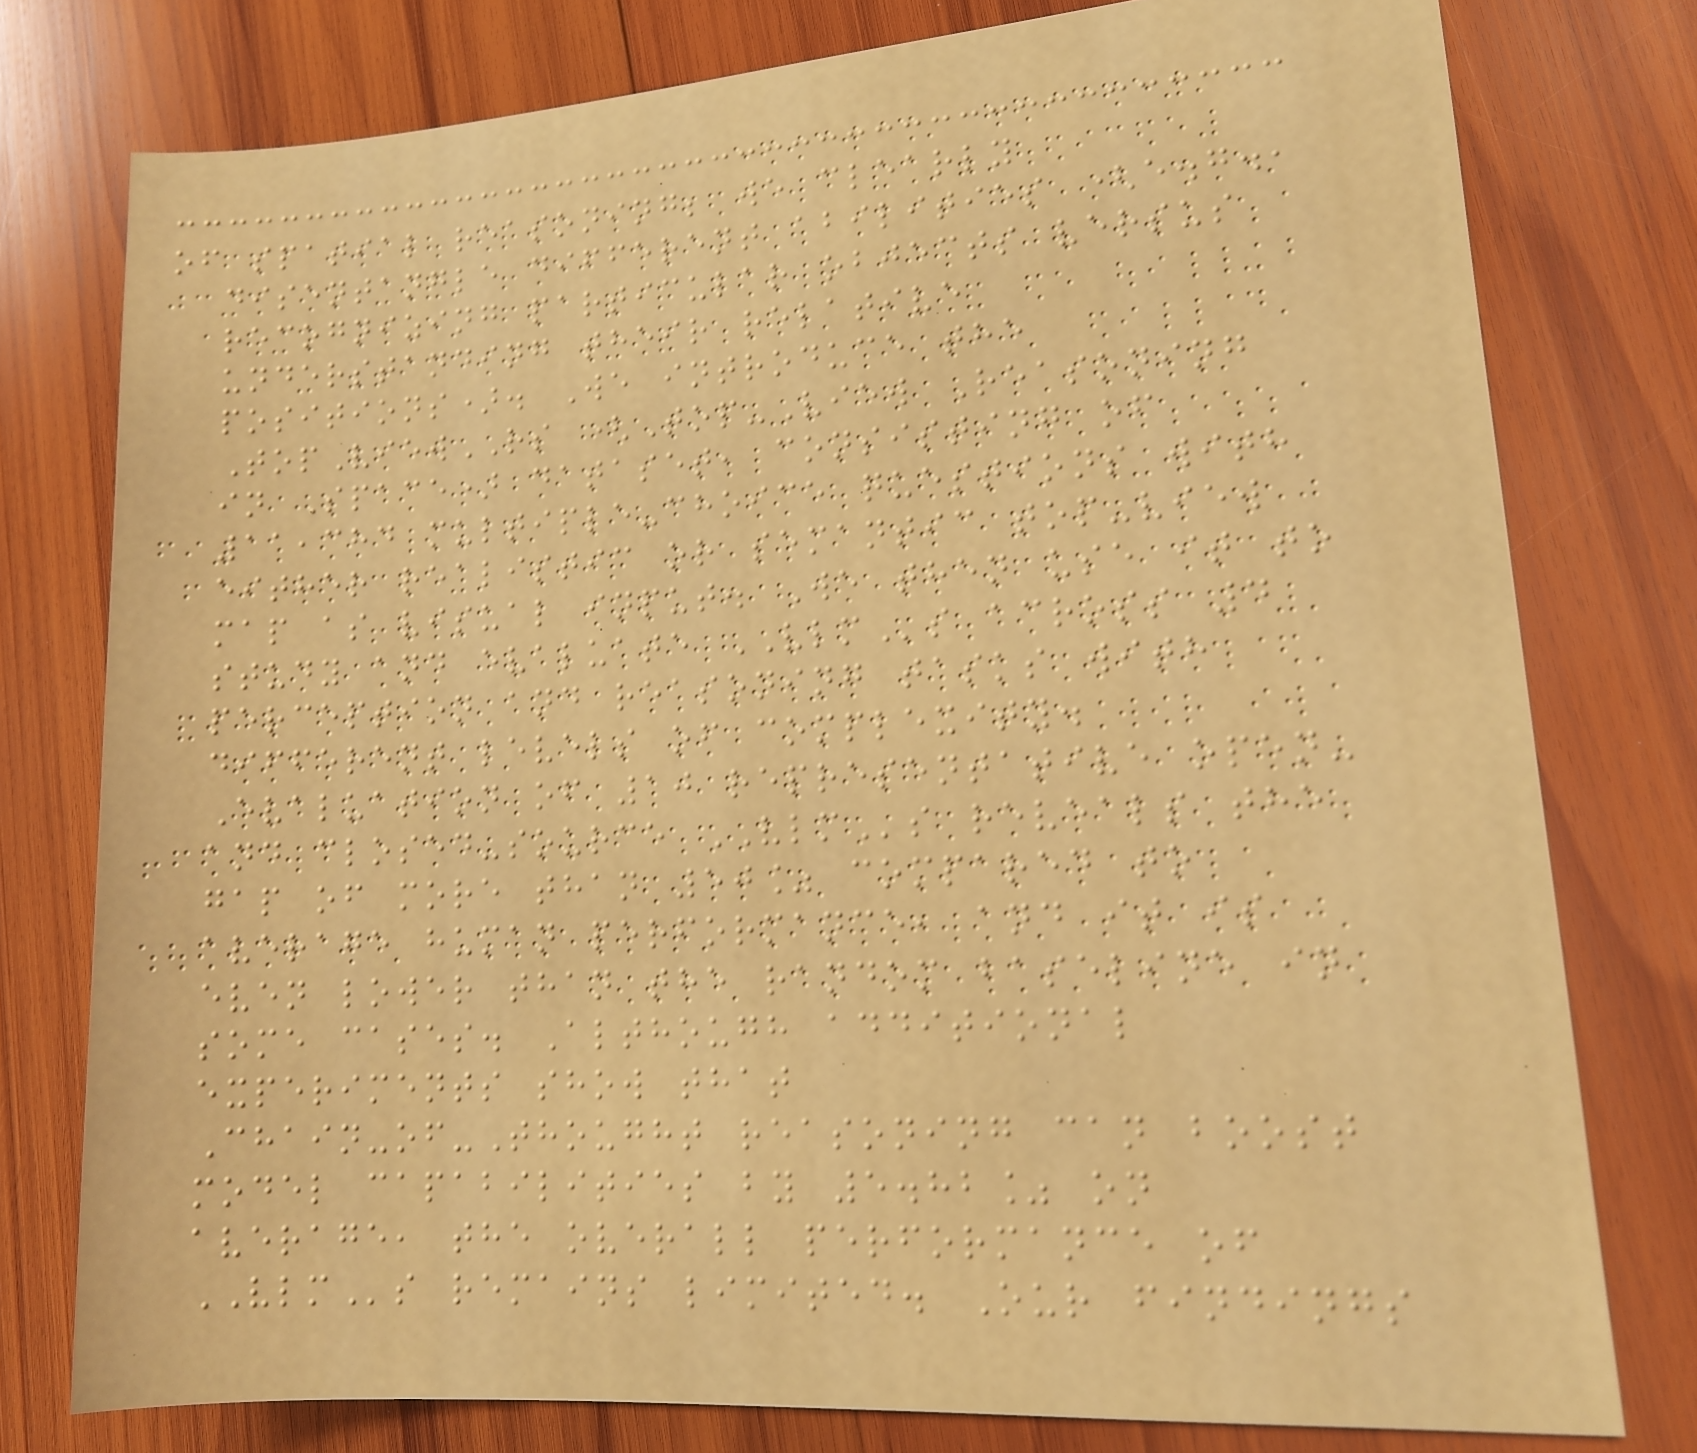of spatial reasoning; we clearly
disentangle different abilities (e.g.,
recognizing particular objects versus
understanding their relative
positions). We introduce the
TopViewRS (Top-View Reasoning
in Space) dataset, consisting of
11,384 multiple-choice questions with
either realistic or semantic top-view
map as visual input. We then use it to
study and evaluate VLMs across 4
perception and reasoning tasks with
different levels of complexity.
Evaluation of 10 representative open-
and closed-source VLMs reveals the
gap of more than 50% compared to
average human performance, and it is
even lower than the random baseline in
some cases. Although additional
experiments show that
Chain-of-Thought reasoning can boost
model capabilities by 5.82% on
average, the overall performance of
VLMs remains limited. Our findings
